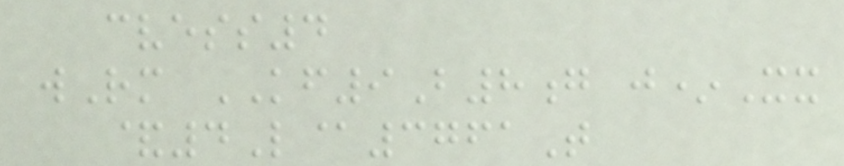cvess4
wRm KF9B8g j*Xx
&4L@3761T
